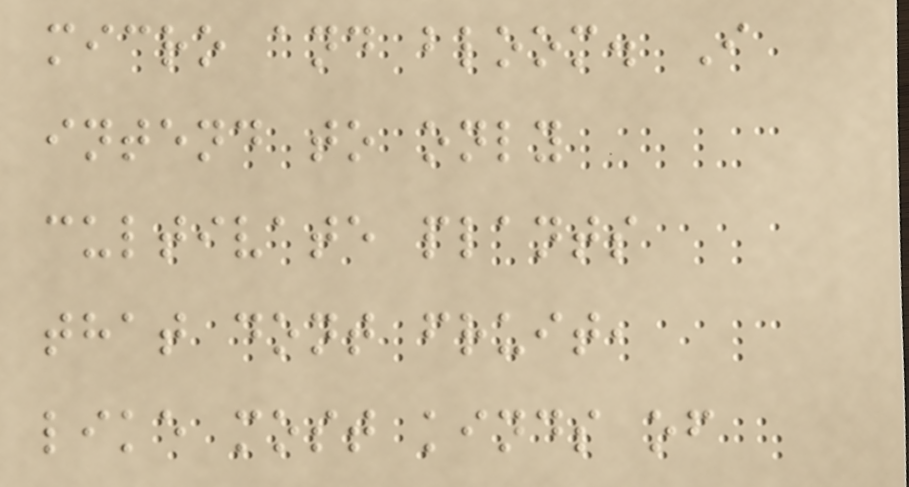micro and bloom. I
intend to only
cultivate plants
that dont fruit,
like most kinds of
